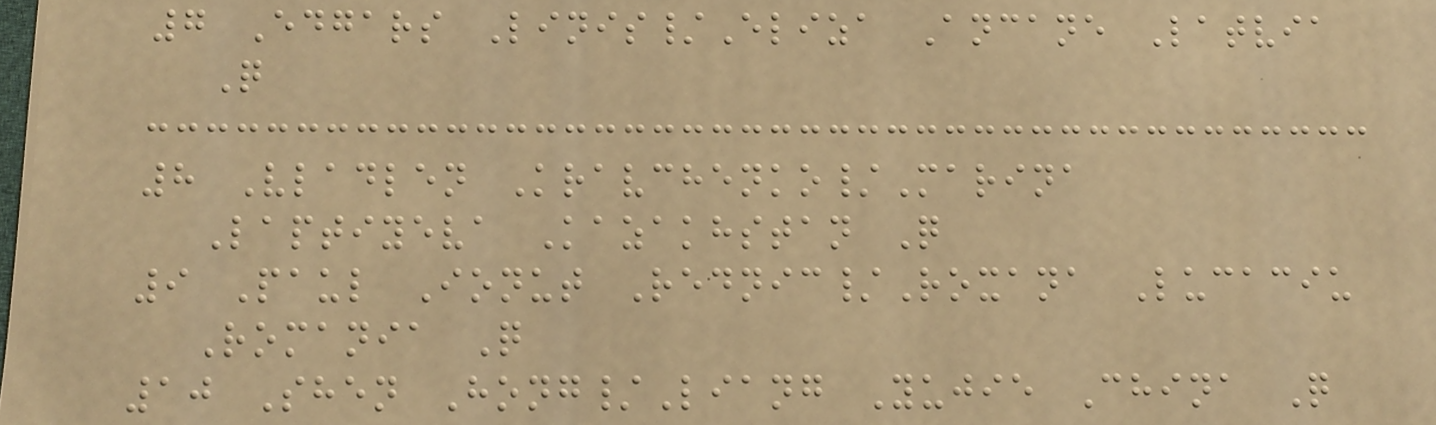7 Edgars Linis/Eliza Ancane Latvia
Q
8 Vladlen Kravchenko/Marina
Laptiyeva Kazakhstan Q
9 Paul Ionut Rednic/Roxana Lucaciu
Romania Q
10 Shen Hong/Liang Yujie China Q
